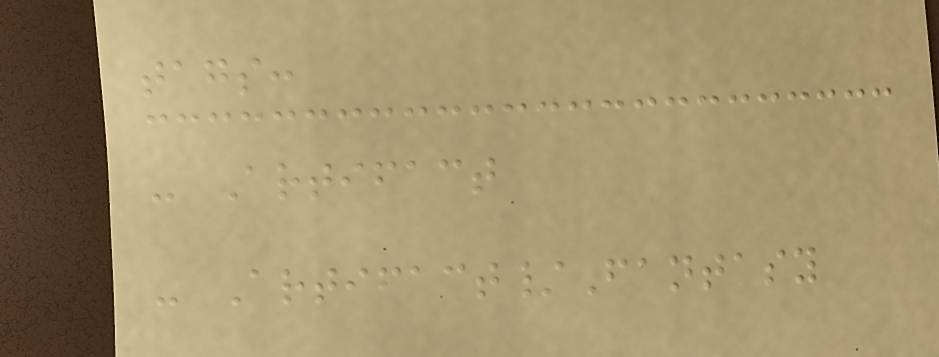tags:
- Artifact
- Artifact/Fantasy
